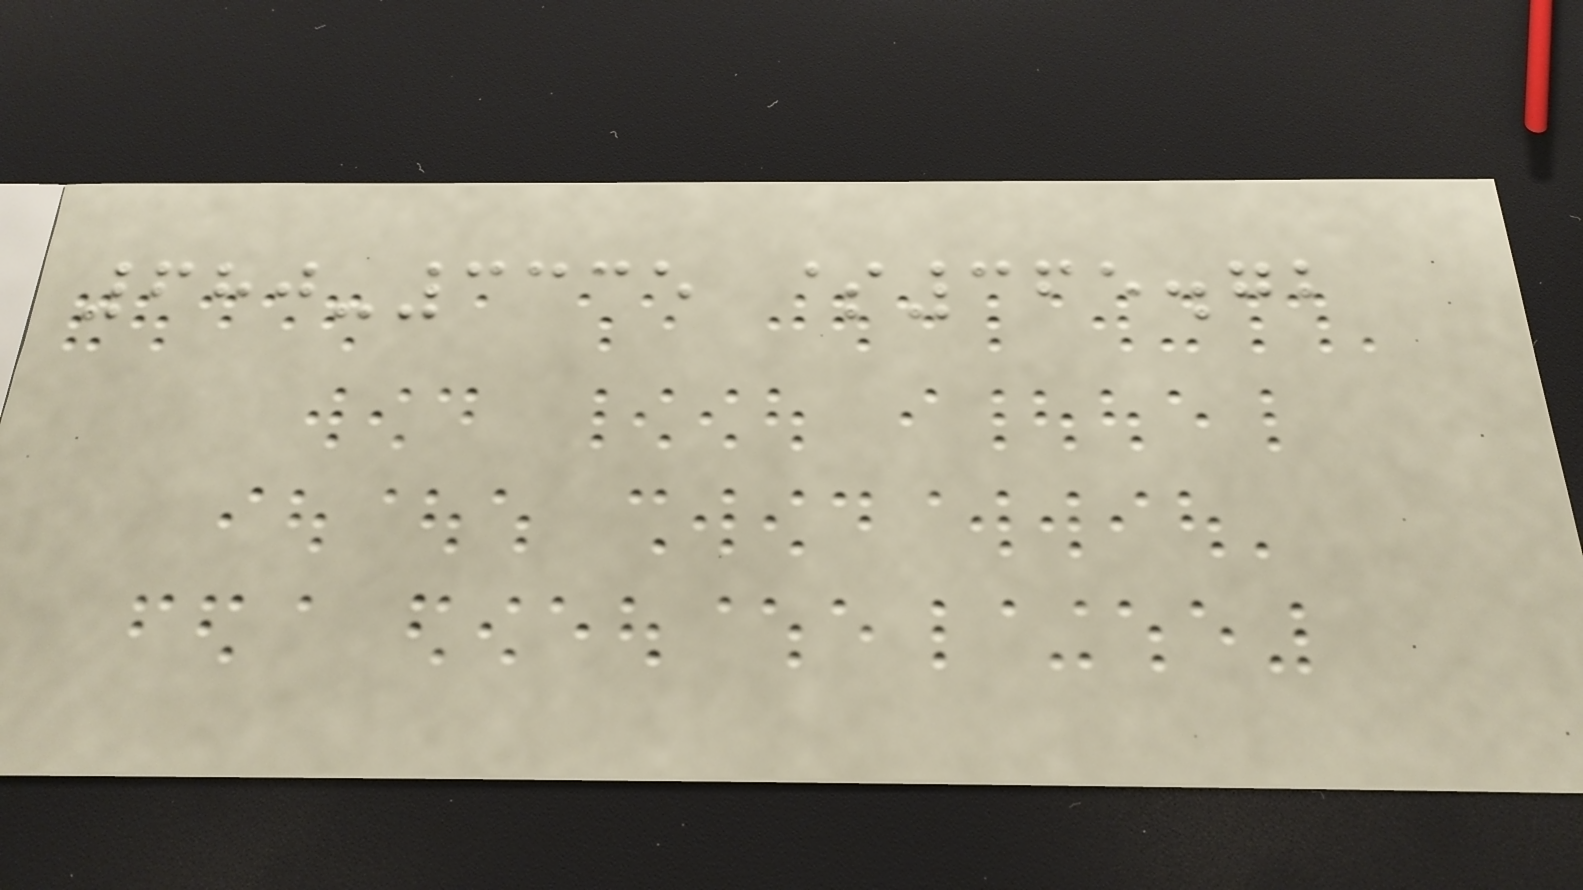680-3335 $365.72
